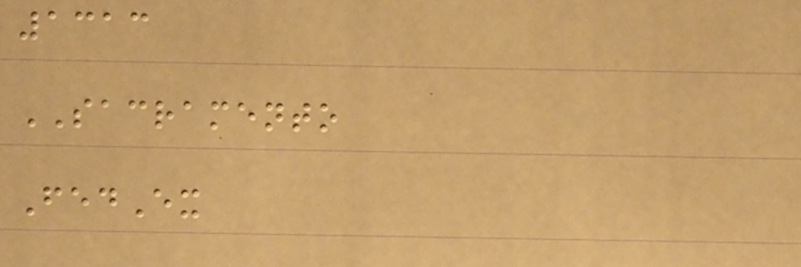1313
SACRAMENTO
FedEx
